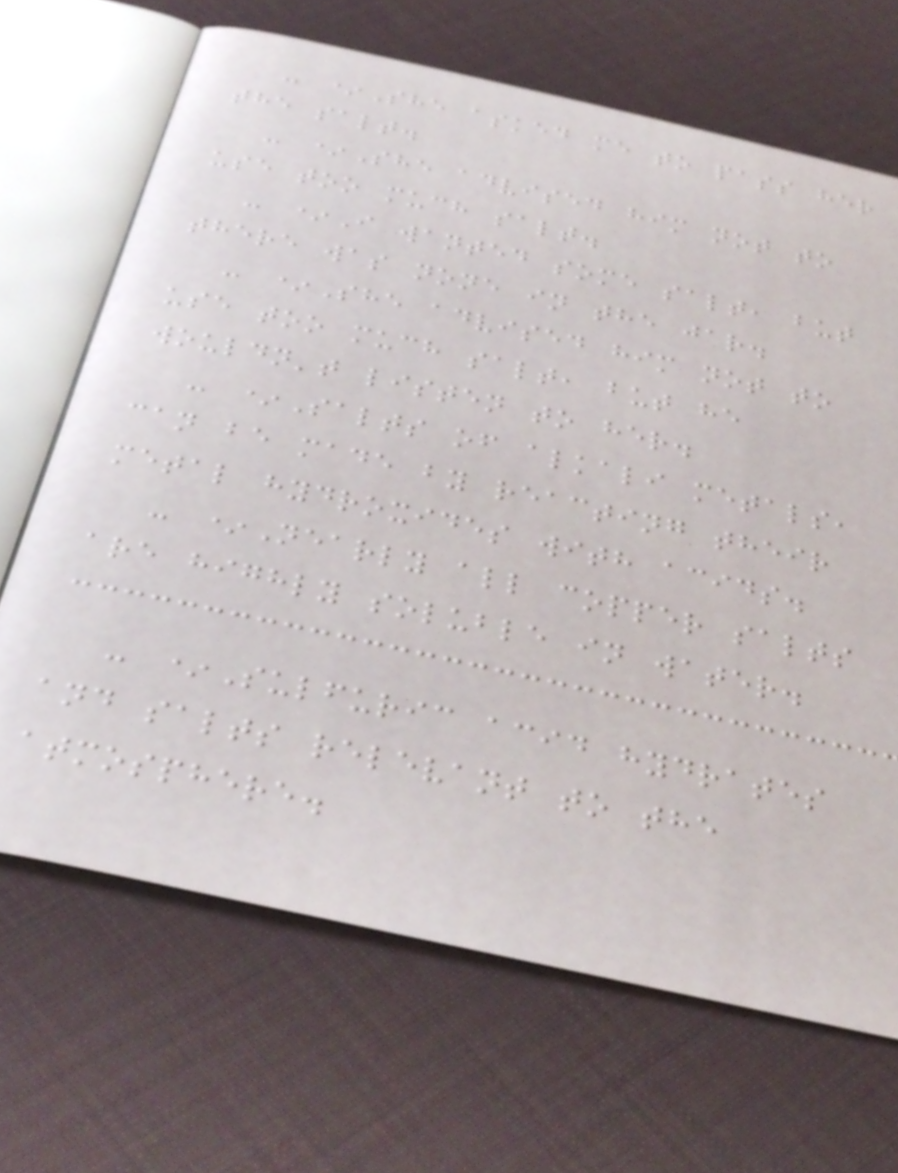- *She asked me to pass her
the salt.
- *She advised him not to
use too much salt.
- *I wanted some salt, but
there was none in the jar.
- *She advised him not to
use too much salt, but he
wouldn't listen to her.
- *Salts of alkali metals,
can be made by reacting their
metal hydroxides with acids.
- *Nearly all copper salts
are highly soluble in water.
- *Sulfuric acid hydrates
and salts relevant to the
atmosphere.
